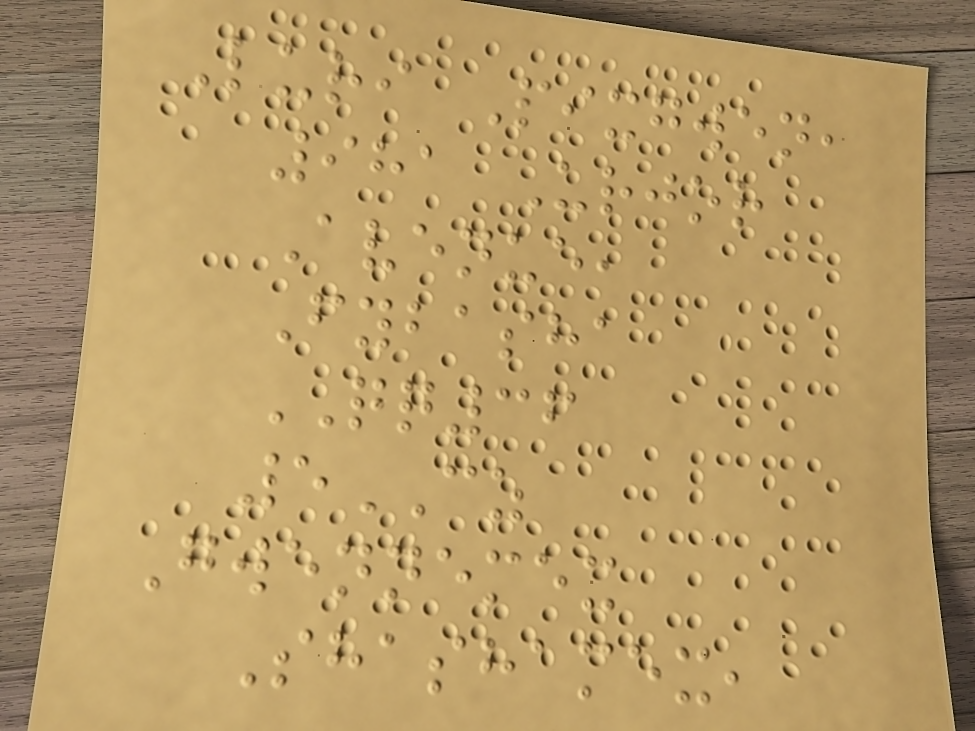Luri Pixgwen,
981 Urjor
Avenue,
Fybasha
QQ36
5CZ
Gwennemex
Shashamex,
